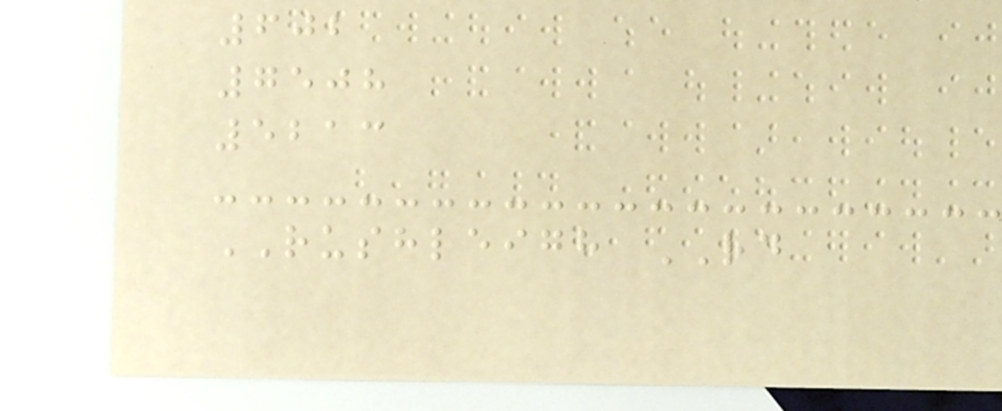602
7508
5213
RUSHLEIGH RD
